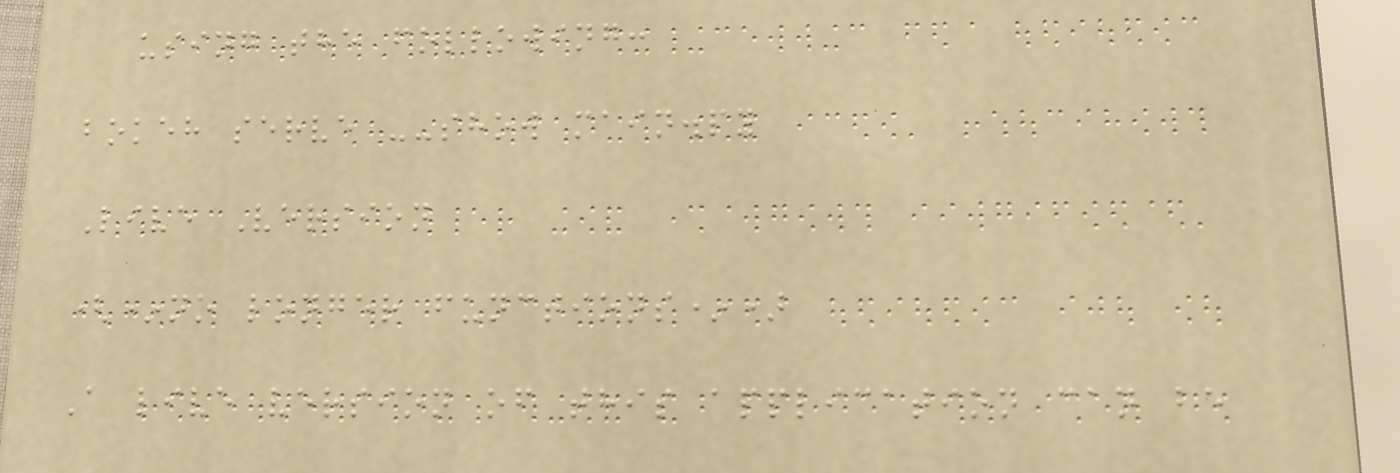using the following:
bokeh serve --show main.py
Live Version
(*no longer functions*)
A live version of this application can be
